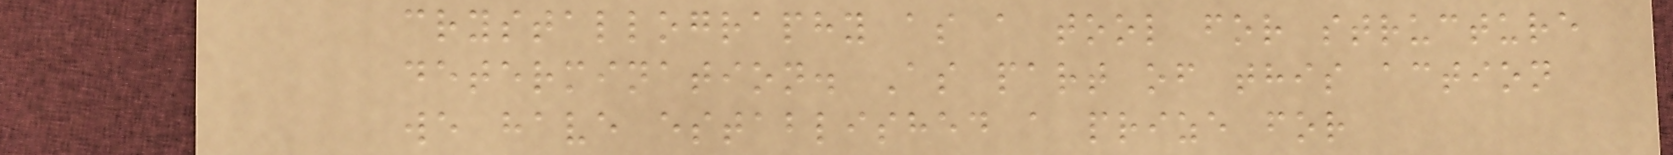crystallography as a tool for structure
determination. As part of this action
we have established a prize for
